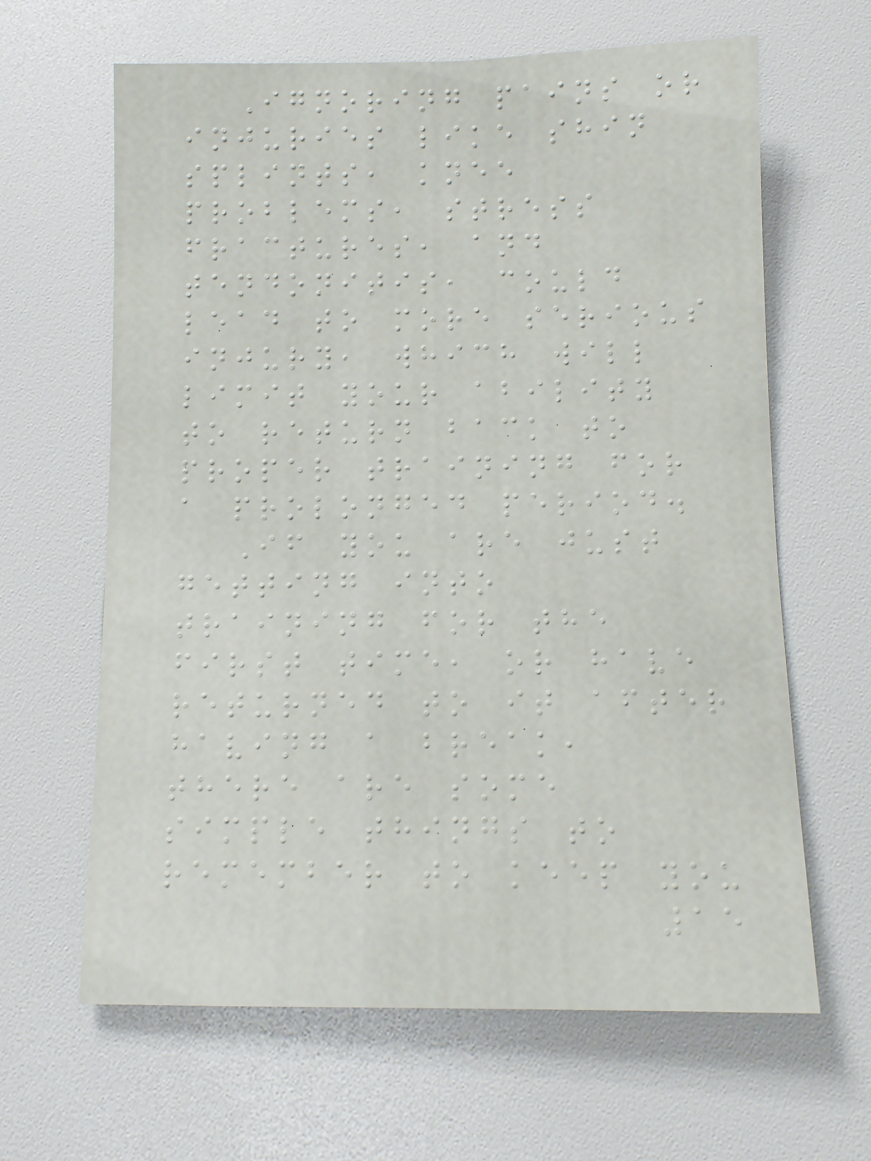Ignoring pains or
injuries like shin
splints, knee
problems, stress
fractures, and
tendonitis, could
lead to more serious
injury, which will
limit your ability
to return back to
proper training for
a prolonged period.
If you are just
getting into
training for the
first time, or have
returned to it after
having a break,
there are some
simple things to
remember to keep you
15
